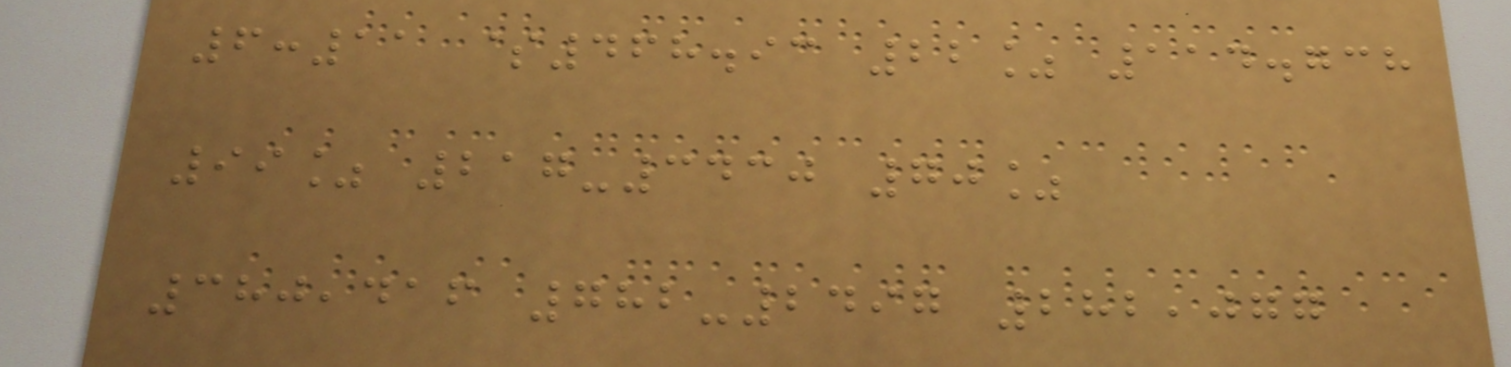6:11 $468.93 22% 114.738
99% 217-3430 70%
380,416 782-2497 282,077
